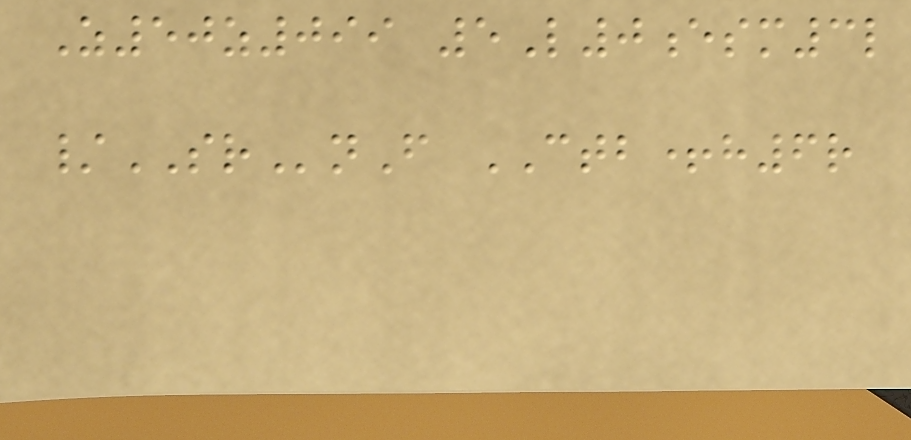Z50z099 5L0esm3l
/SRnF CTB+h6r
